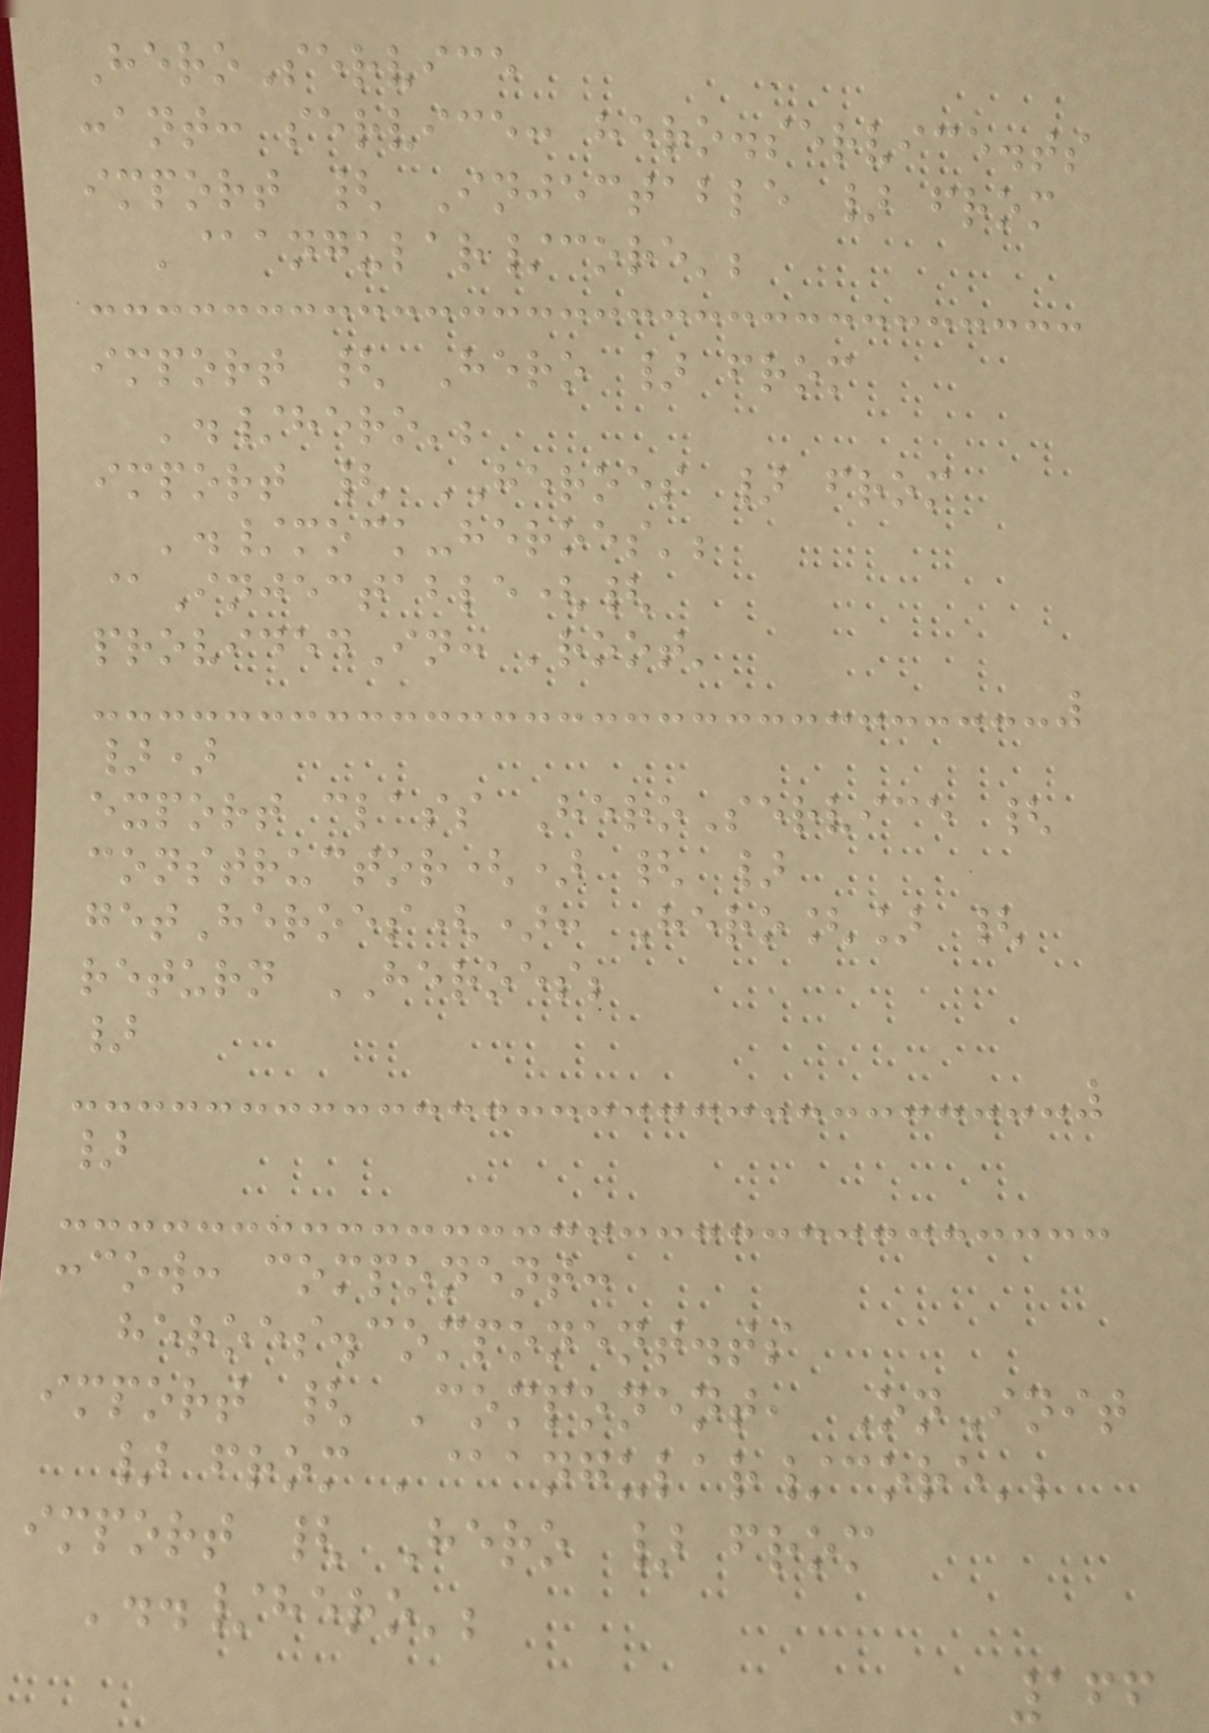HeroService
:ant: service: hero.service.ts
import { Injectable } from
'@angular/core';
import { Hero } from
'./hero';
import { HEROES } from
'./mock-heroes';
@Injectable({
providedIn: 'root'
})
export class HeroService {
constructor() { }
getHeroes(): Hero[] {
return HEROES;
}
}
:cow: component:
heroes.component.ts
import { Component, OnInit
} from '@angular/core';
import { Hero } from
'../hero';
166
